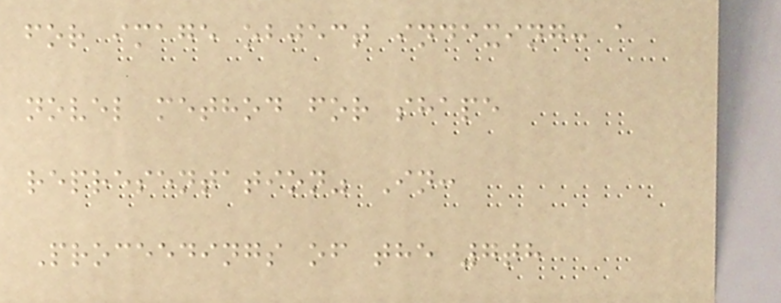for image object indexing: a
novel method for shape
representation" In:
Proceedings of the 7th
